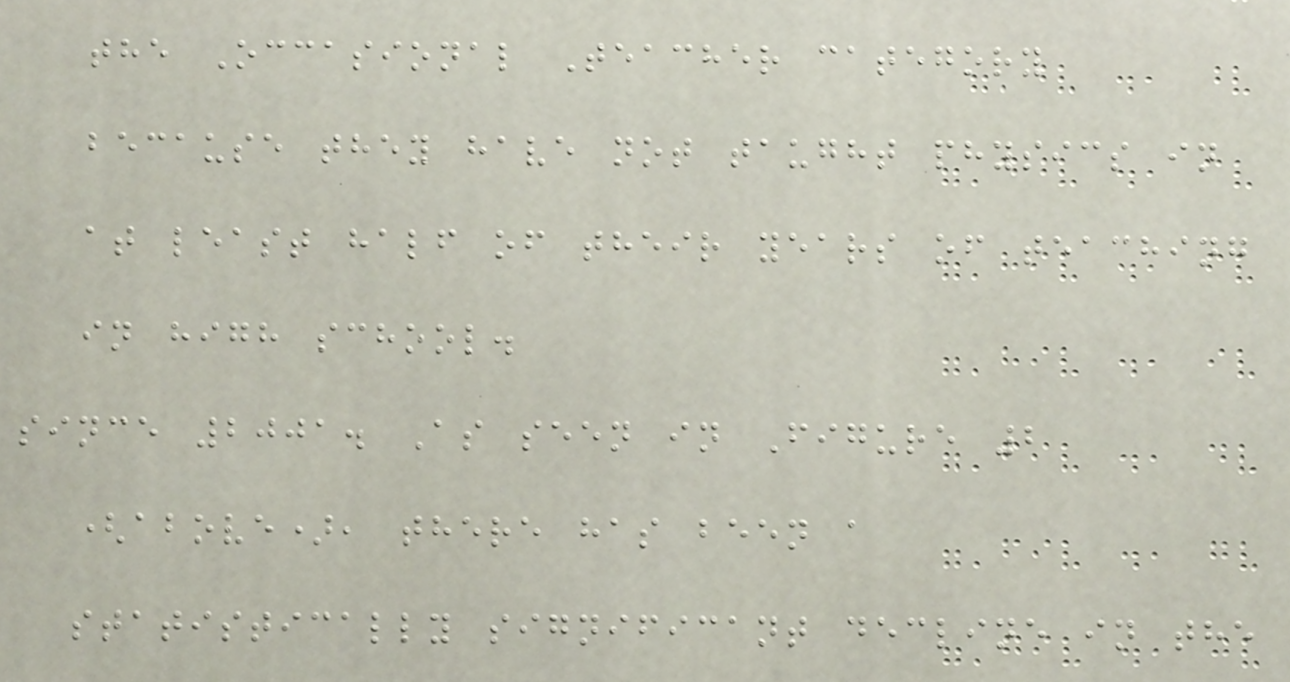the Occasional Teacher category
because they have not taught physics in
at least half of their years of teaching
in high school.
since 2001. As seen in Figure 2
(above), there has been a
statistically significant decline in the
